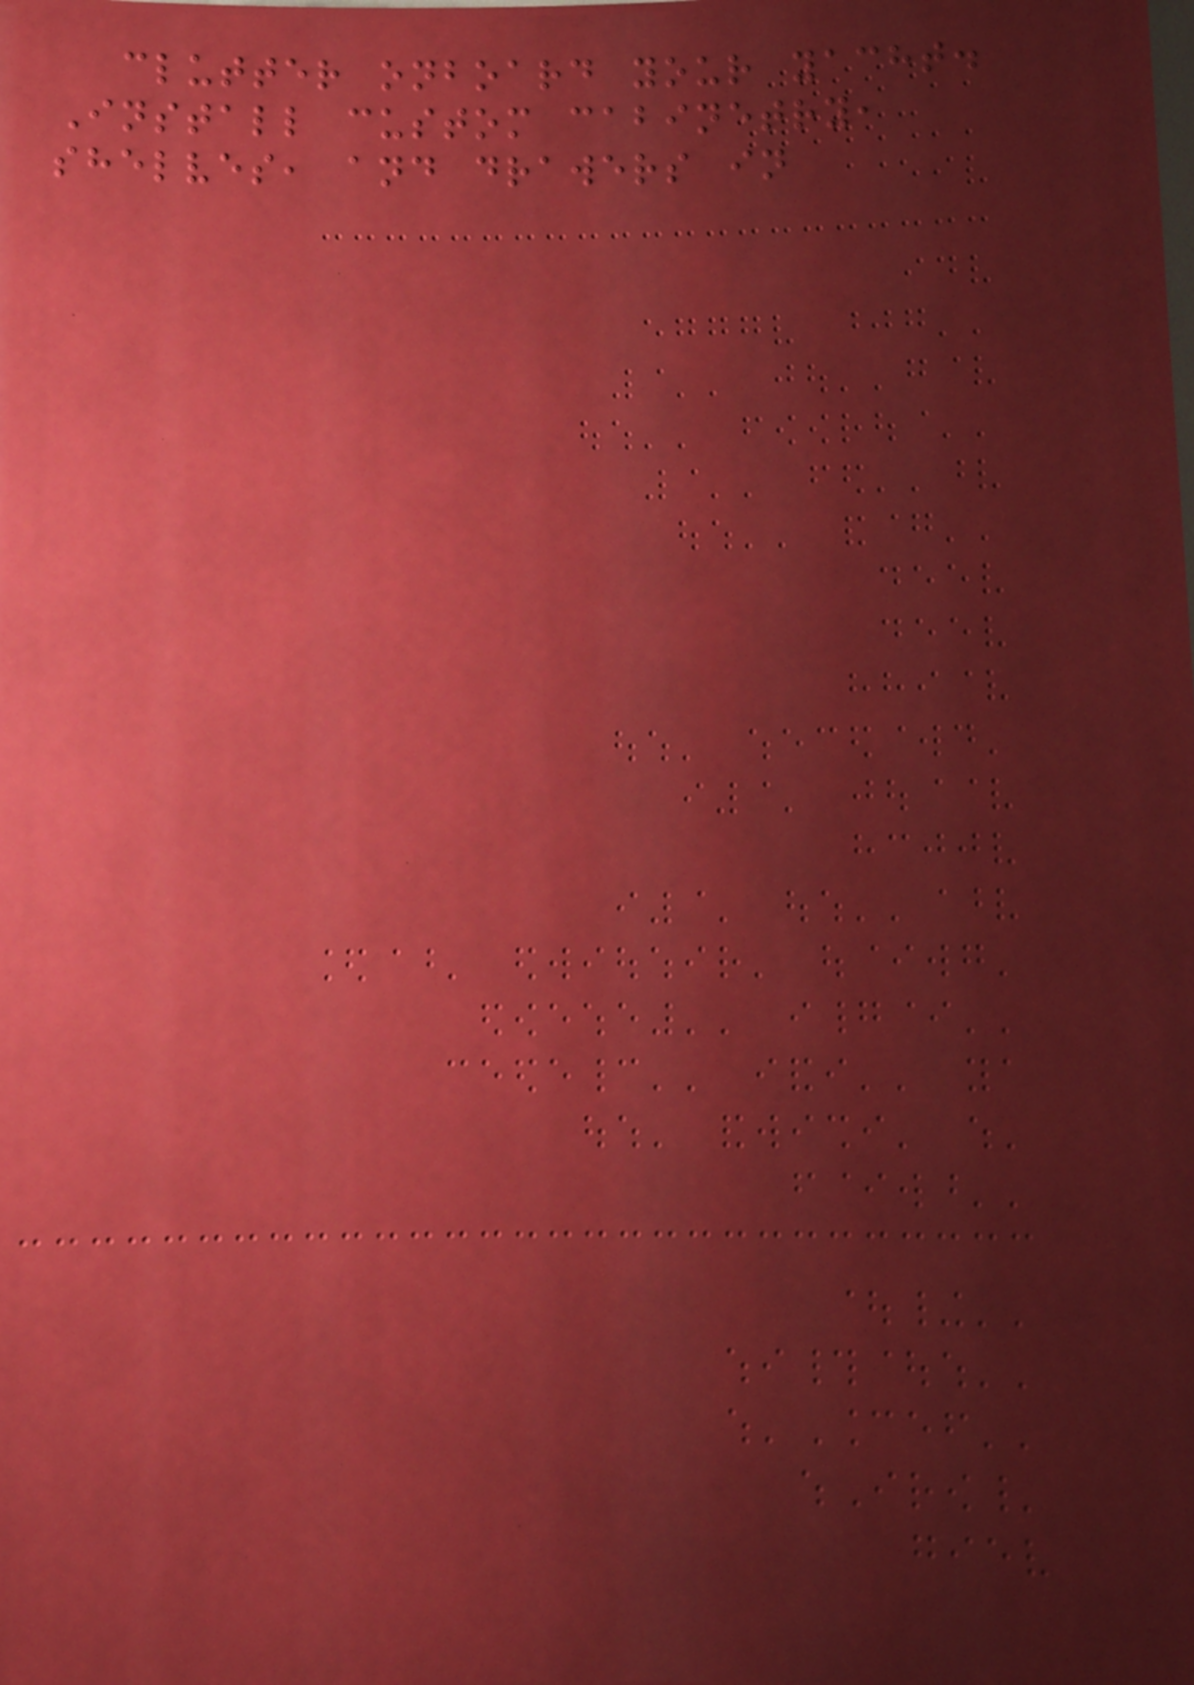clutter onboard your yacht.
Install custom cabinetry,
shelves, and drawers in
